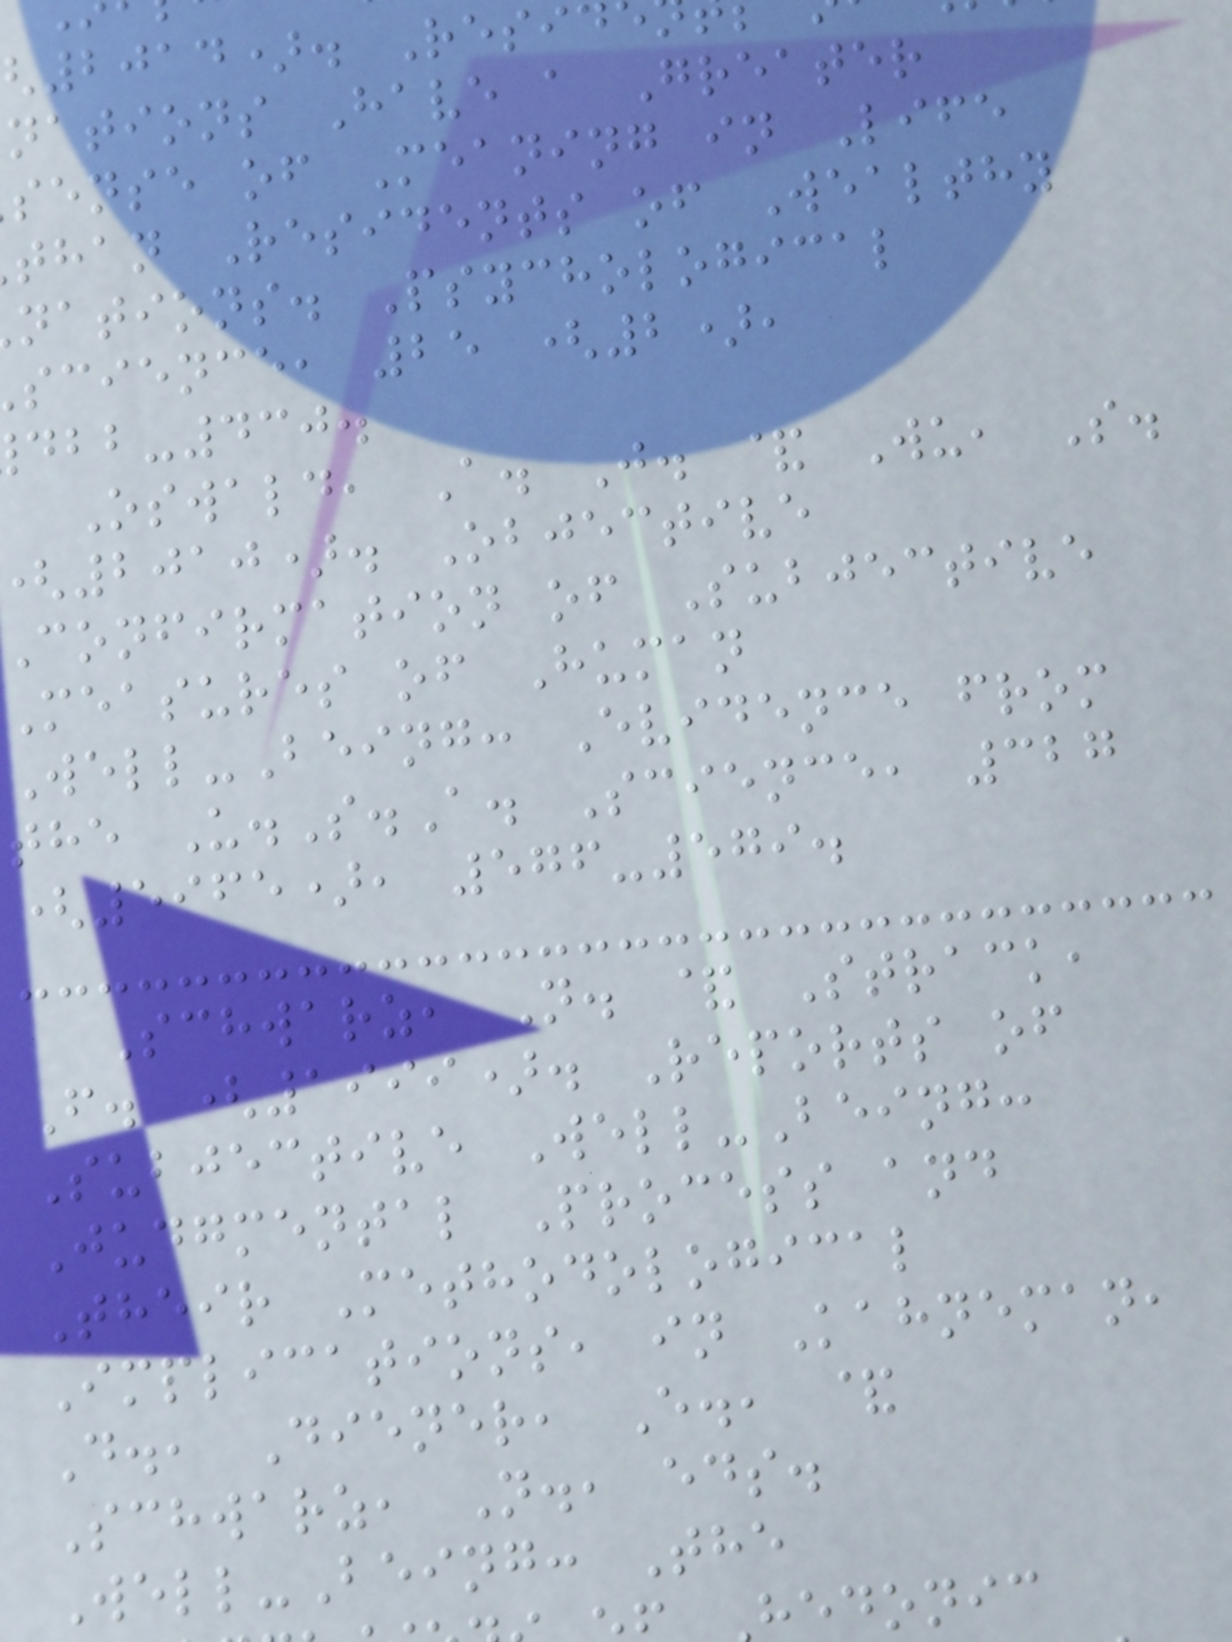2014). Resid
nations Have a Greater
sense of Meaning in Life
than Residents of Wealthy
nations. Psychological
science, 25 (2),
-430.
Oswald, A. J. & Wu, S.
2010). Objective
confirmation of Subjective
Measures of Human
Well-Being: Evidence from
the U.S.A. Science, 327
(5965), 576-579.
Schwarz, N. & Strack,
F. (1999). Reports of
Subjective Well-Being:
Judgmental Process and
Their Methodological
Implications, in Kahneman,
D., Diener, E., &
Schwarz, N., eds.
Well-Being: The
edonic
